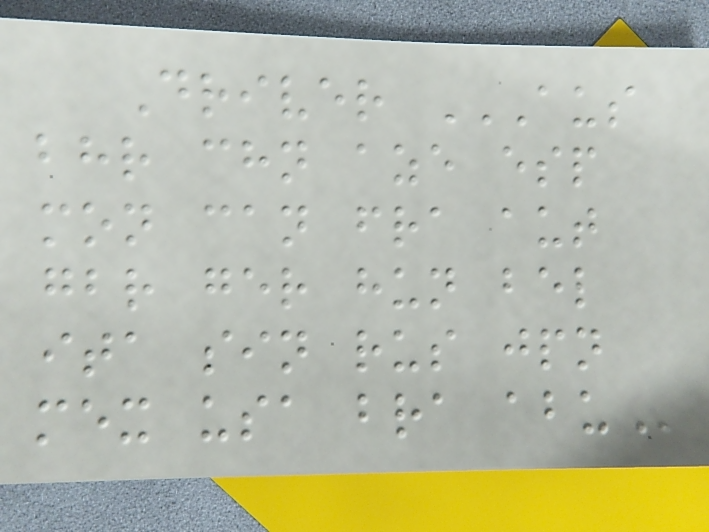Driver AUS
BHR CHN AZE ESP
MON CAN FRA AUT
GBR GER HUN BEL
ITA SIN RUS JPN
MEX USA BRA ABU
